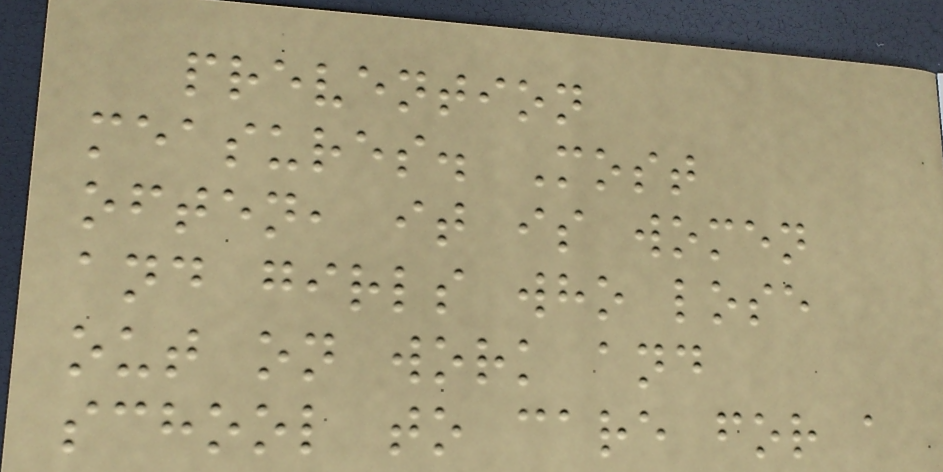prevention
measures. Most
often, it is women
and girls who lose
out on work and
school to care for a
